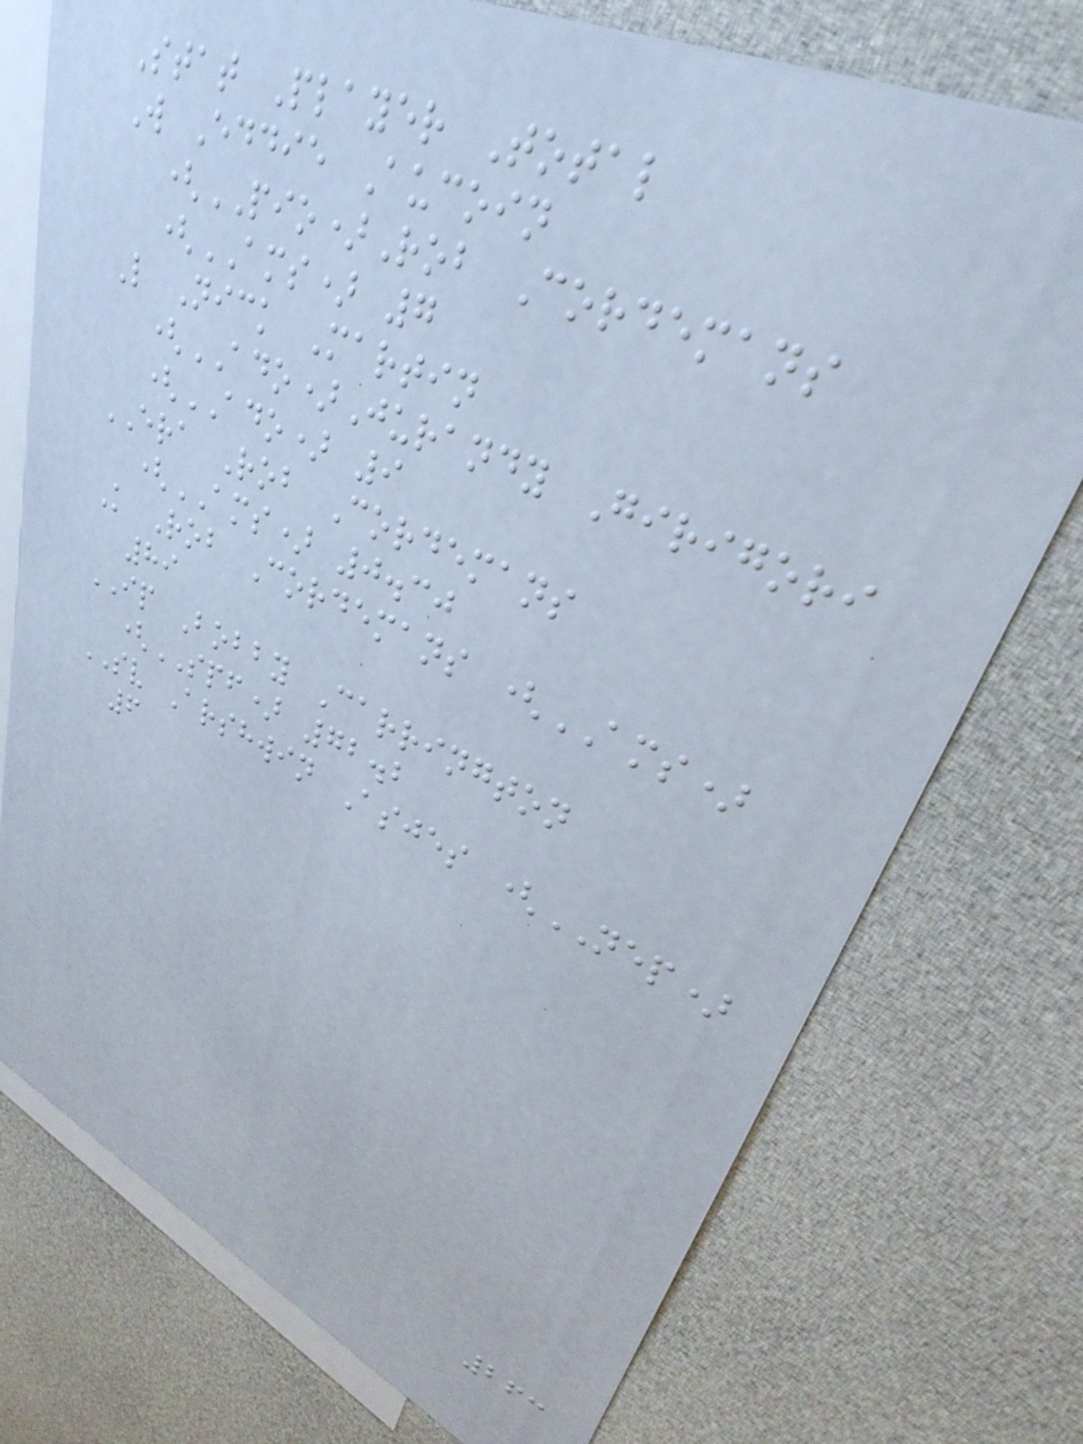Stat Player Total
W Eddie Aucoin
(PIO)Rob Cordemans
(AMS) 7
L Nick Martin
(ADO)Jurandy Girigori
(ADO) 9
ERA Rob Cordemans
(AMS) 0.30
K Rob Cordemans (AMS)
89
IP Bobby Carrington
(SPF) 72.2
SV Arshwin Asjes (NEP)
6
263
